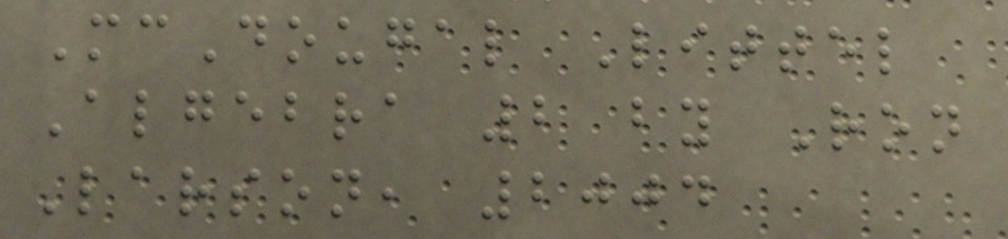McDougal Littel
Algebra 2 by Ron
Larson, 2004
